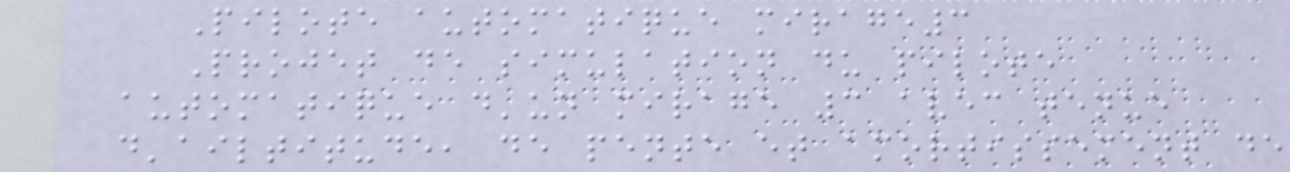Pilote automatique mirage3
Projet de simulation du pilote
automatique d'un mirage 3 avec tenue
d'ailtitude, de pente et amortissement de
